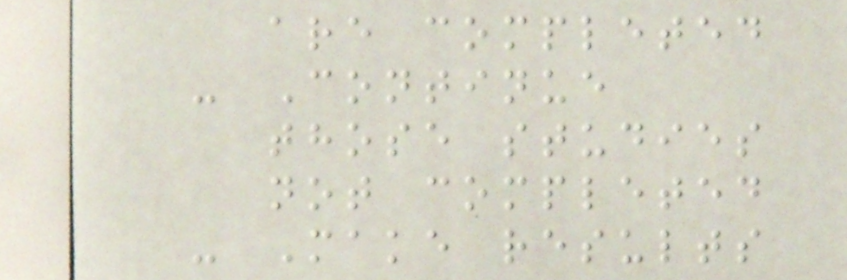are completed
- Continue
those studies
not completed
- Make results
